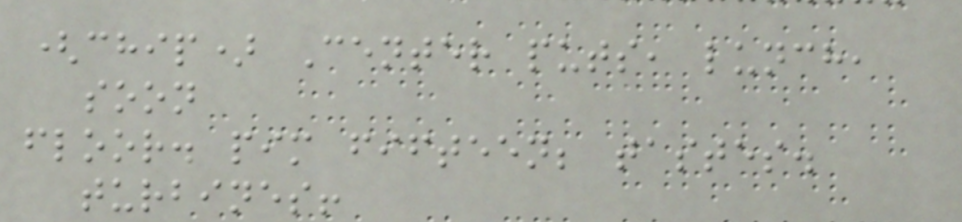(chip) Center puts, lunch,
soon
floor. pim fifteen; tastes.
turbines!
